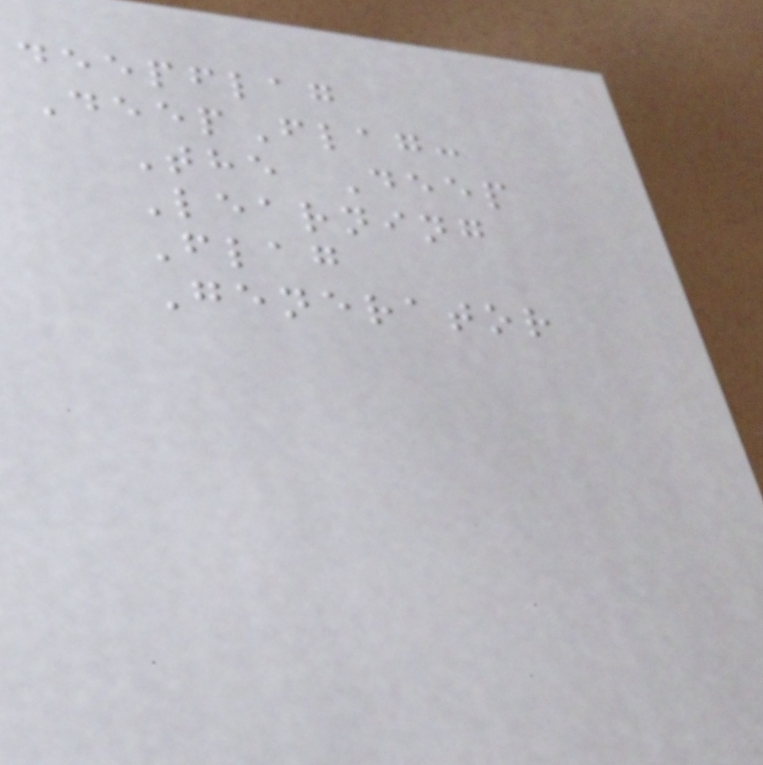deepflag
DeepFlag:
The Deep
Learning
Flag
Generator
